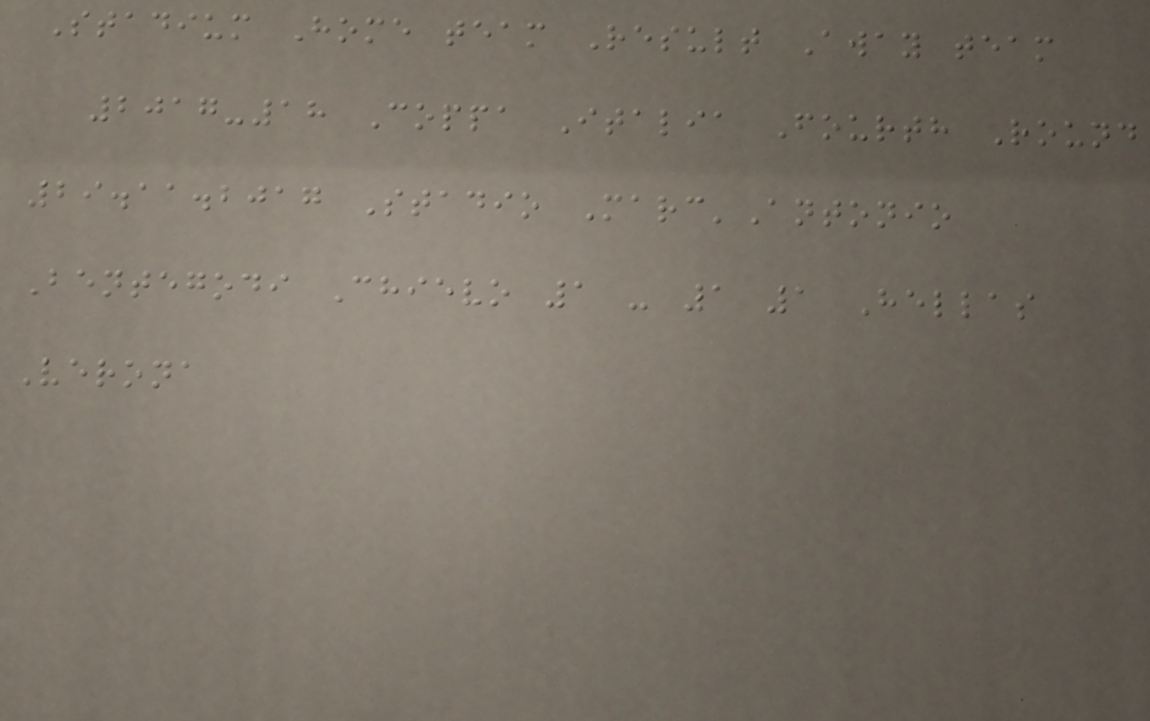Stadium Home team Result Away team
2017-18 Coppa Italia Fourth Round
29.11.2017 Stadio Marc'Antonio
Bentegodi Chievo 1 - 1 1 Hellas
Verona
